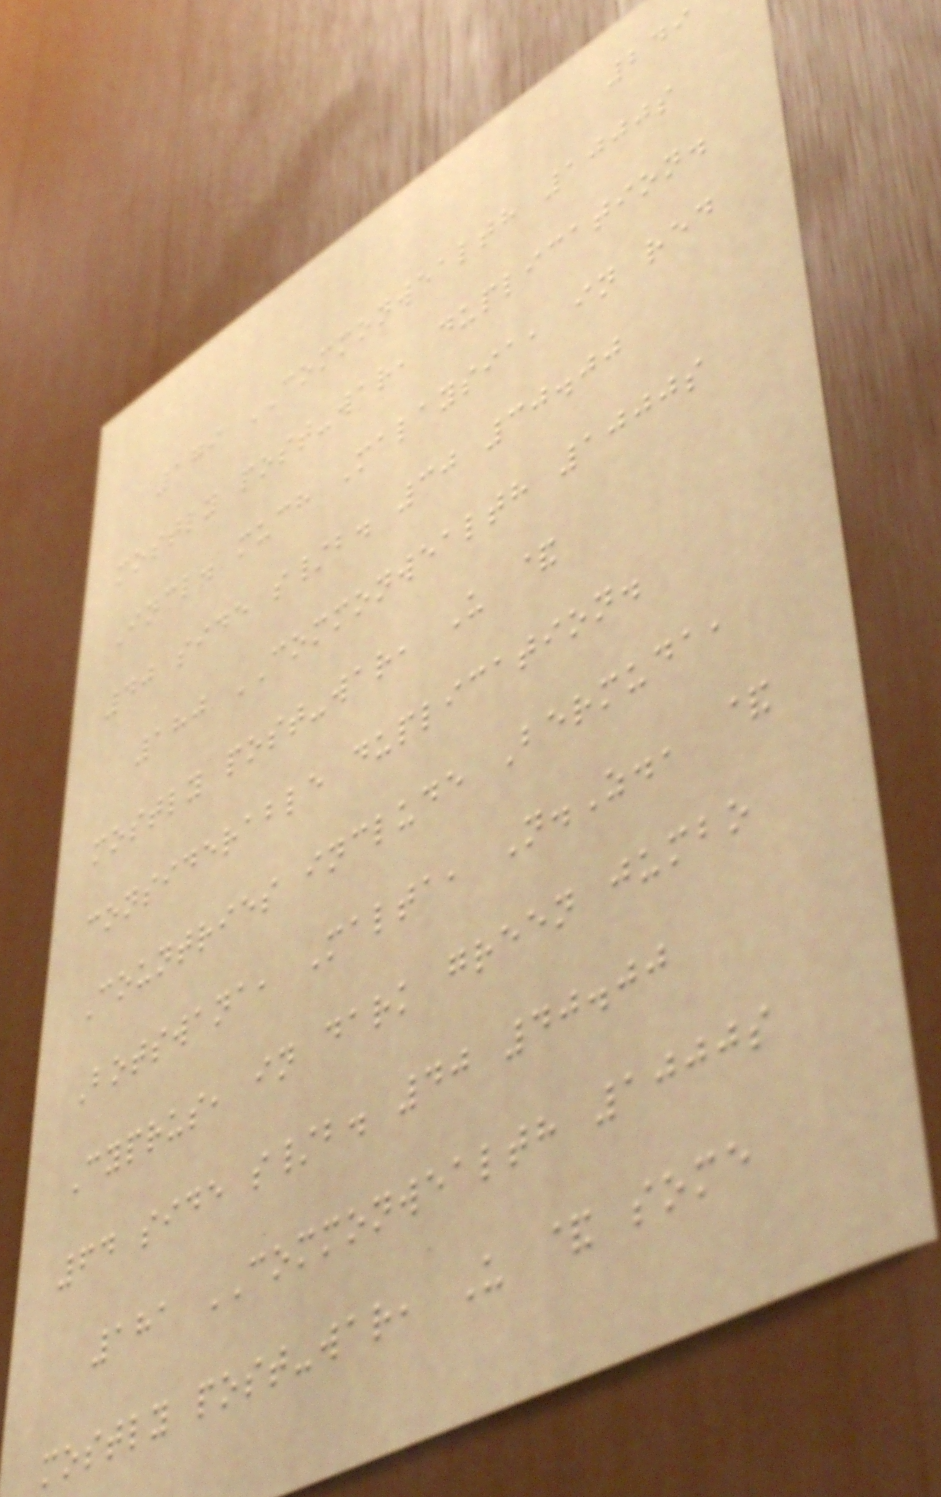249
179 COMMONWEALTH 1000s
mostly post-war, duplication.
Incl. much Malaysia, in red
40 side s/b. 30 30.00
180 COMMONWEALTH 1000s
mostly post-war, U &
considerable duplication.
Countries include Bermuda,
Botswana, Malta, N.Z., &
Cyprus, in dark green jumbo
64 side s/b. 40 40.00
181 COMMONWEALTH 1000s
mostly post-war, U & some
